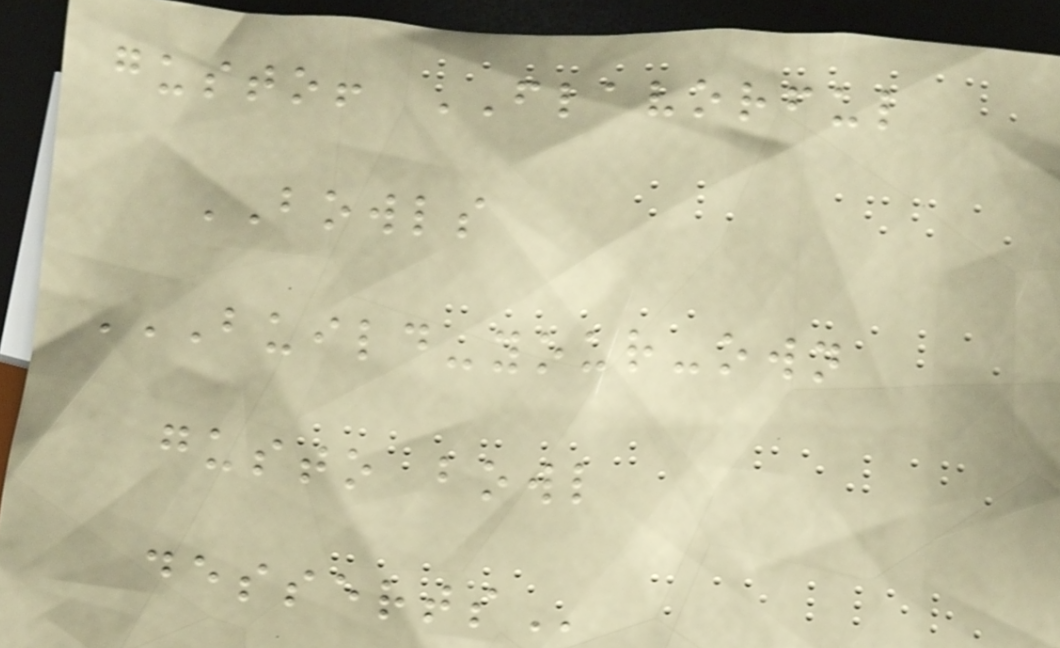gusto! FLAVORFUL
BOWLS
BUILD-YOUR-OWN
GUSTO BOWL
DESSERTS
